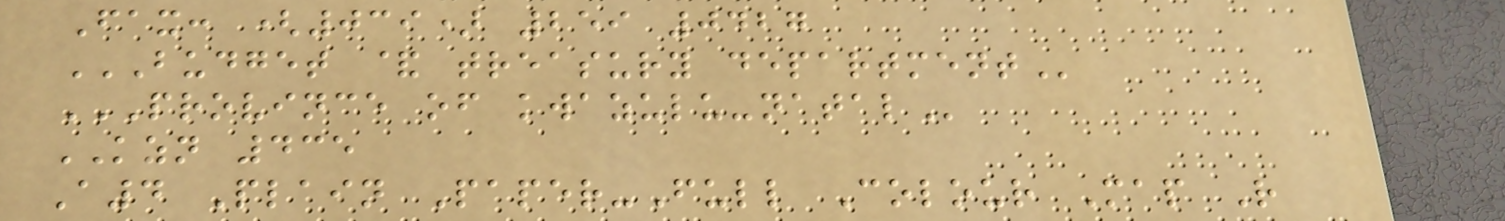Fax: (039) 259 0427
BUDGET & TREASURY DEPARTMENT
PROVINCE OF KWAZULU-NATAL
KZN 435
A4 Plain Paper-Full Colour Map R
